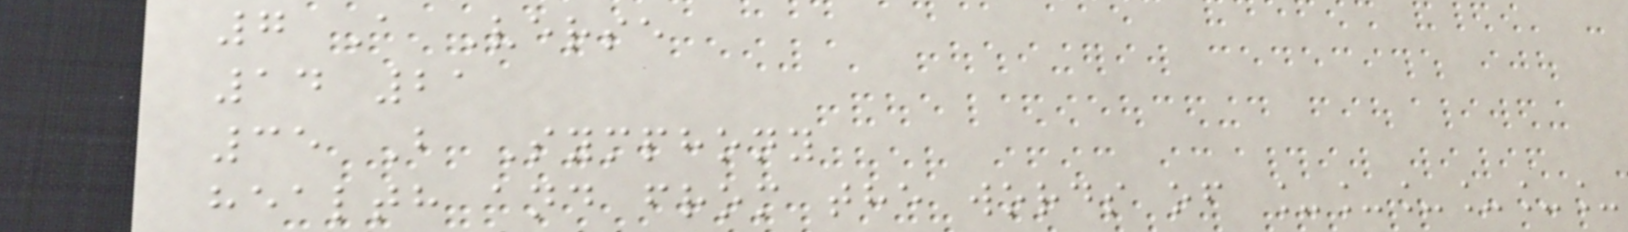7 A Verse
14 21
35 B Symphony
health and from the words of ______
